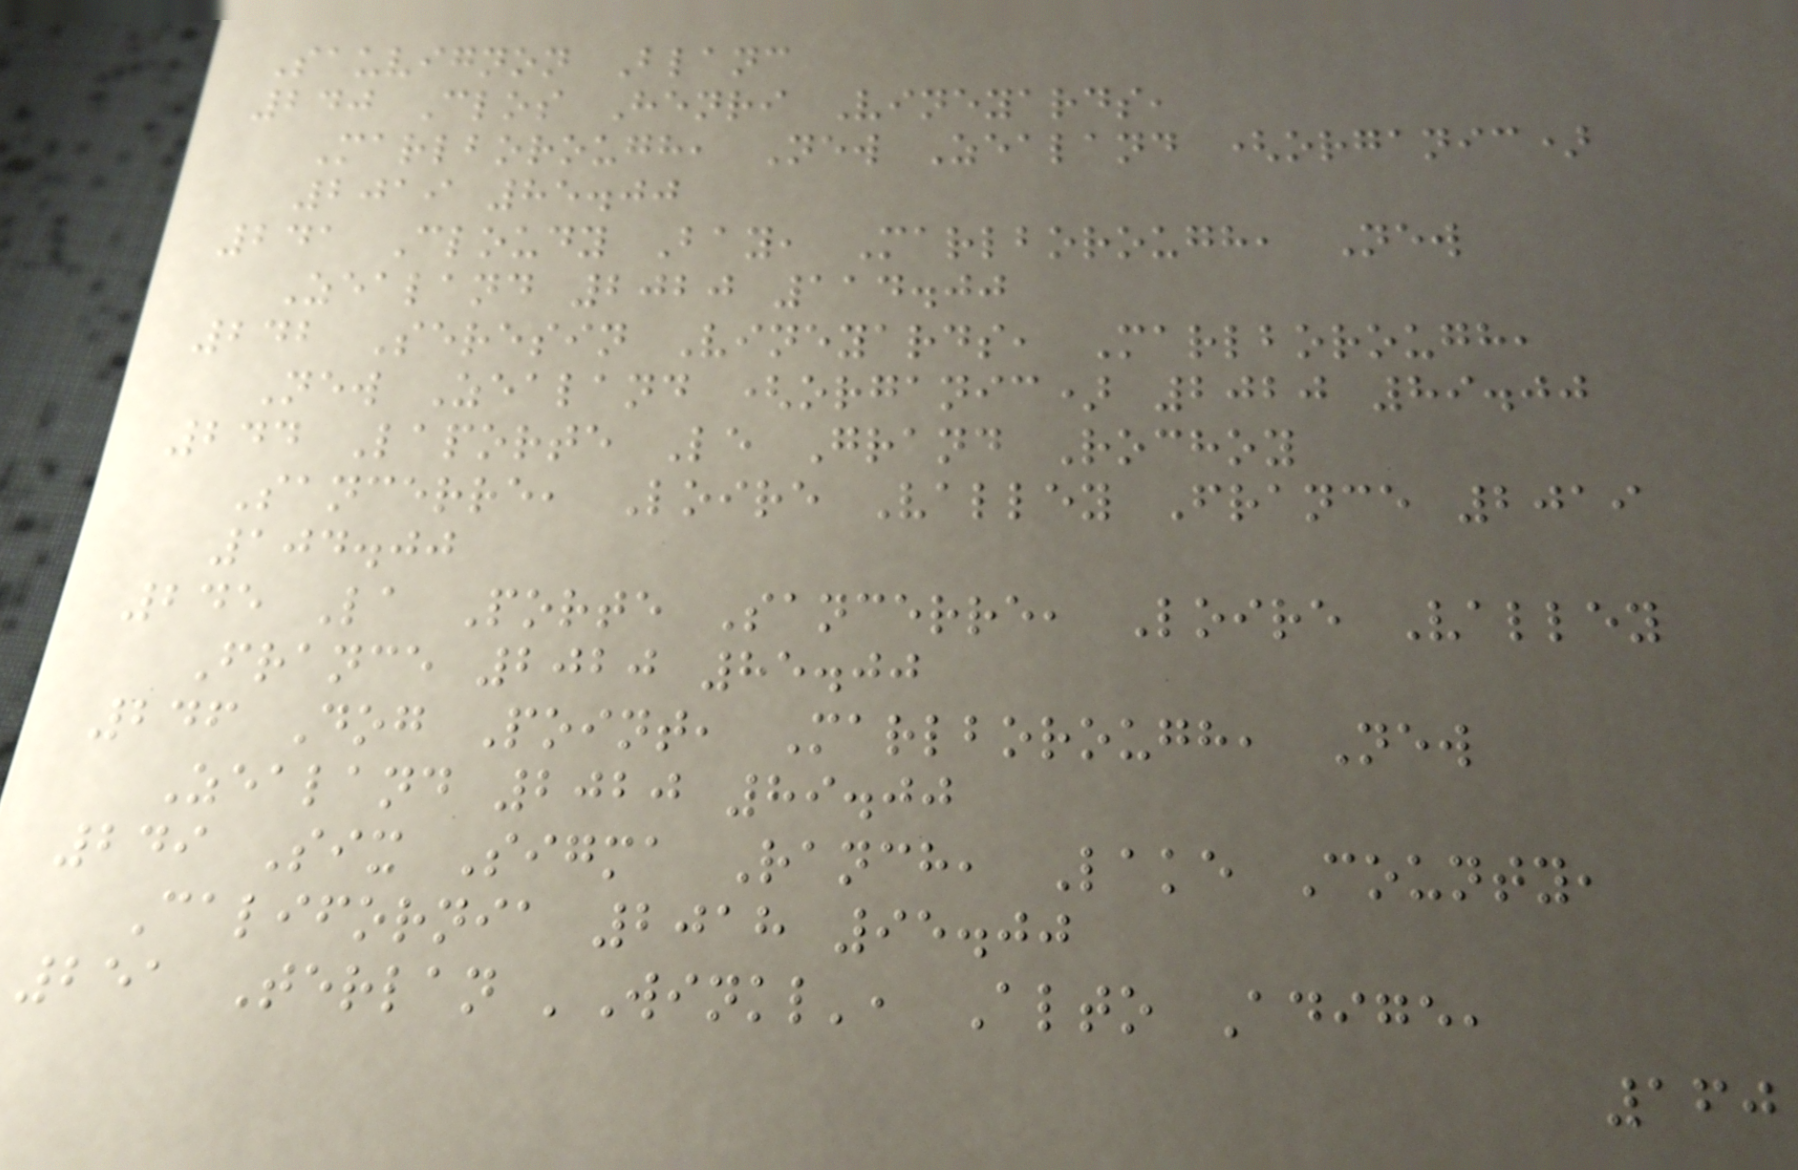Sauvignon Blanc
240 Clos Henri Vineyards,
Marlborough, New Zealand (organic)
2019 85.00
241 Cloudy Bay, Marlborough, New
Zealand 2020 114.00
242 Seresin Vineyards, Marlborough,
New Zealand (organic) 2020 89.00
244 Laporte Le Grand Rochoy
Sancerre, Loire Valley France 2019
104.00
245 La Porte Sancerre, Loire Valley
France 2020 85.00
246 Dog Point, Marlborough, New
Zealand 2020 89.00
249 Six Sigma Ranch, Lake County,
California 2018 95.00
251 Terlan 'Winkl', Alto Adige,
160
